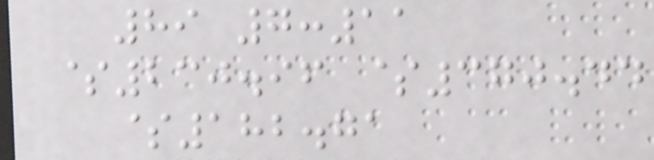89 7:11
$230.96 $370.44
$182.71
